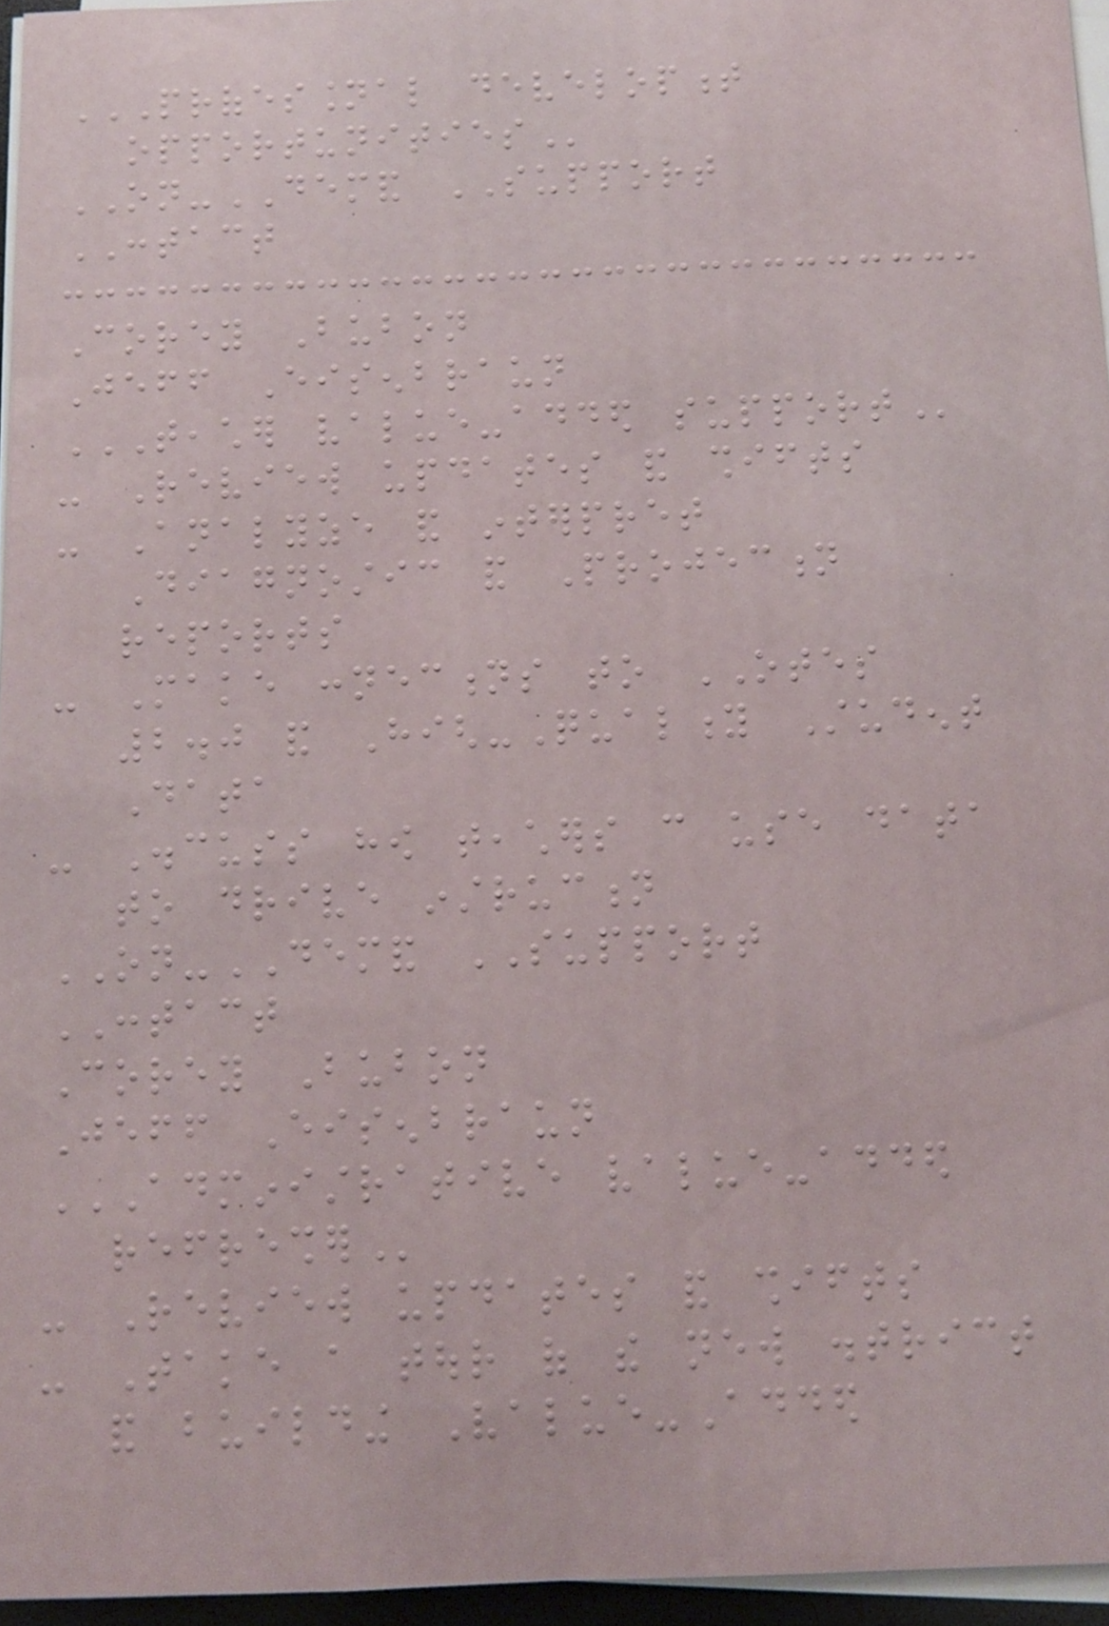PROFESSIONAL DEVELOPMENT
OPPORTUNITIES
ON-DEMAND SUPPORT
CONTACT
Corey Bubon
Jeff Eisenbraun
TEACHER VALUE-ADDED SUPPORT
- Review updates and shifts
- Analyze and interpret
Diagnostic and Projection
reports
- Make connections to OTES
2.0 and High-Quality Student
Data
- Discuss how teachers can use data
to drive instruction
ON-DEMAND SUPPORT
CONTACT
Corey Bubon
Jeff Eisenbraun
ADMINISTRATIVE VALUE-ADDED
REFRESHER
- Review updates and shifts
- Take a tour of the new district
and building Value-Added
